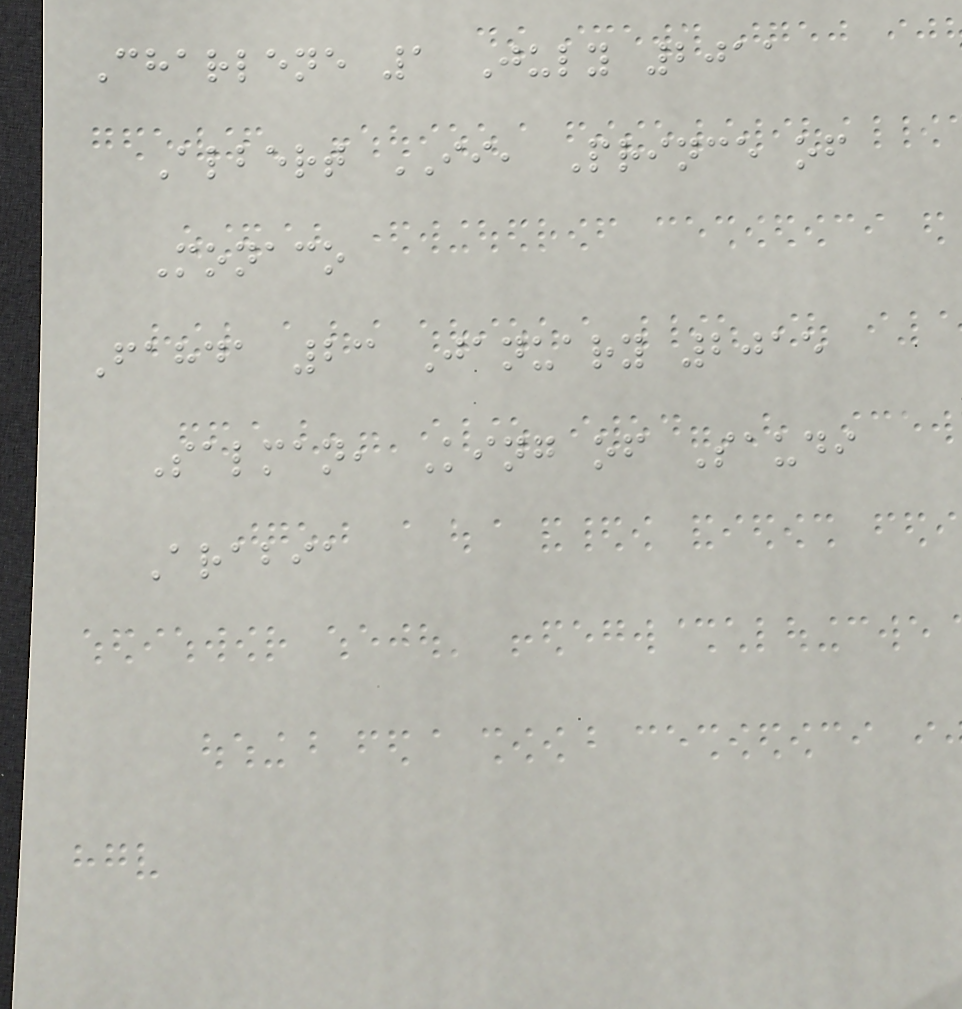Charlene 1 July 2011
Albert II, Prince of
Monaco
Fahda 23 January 2015
Salman, King of Saudi
Arabia
